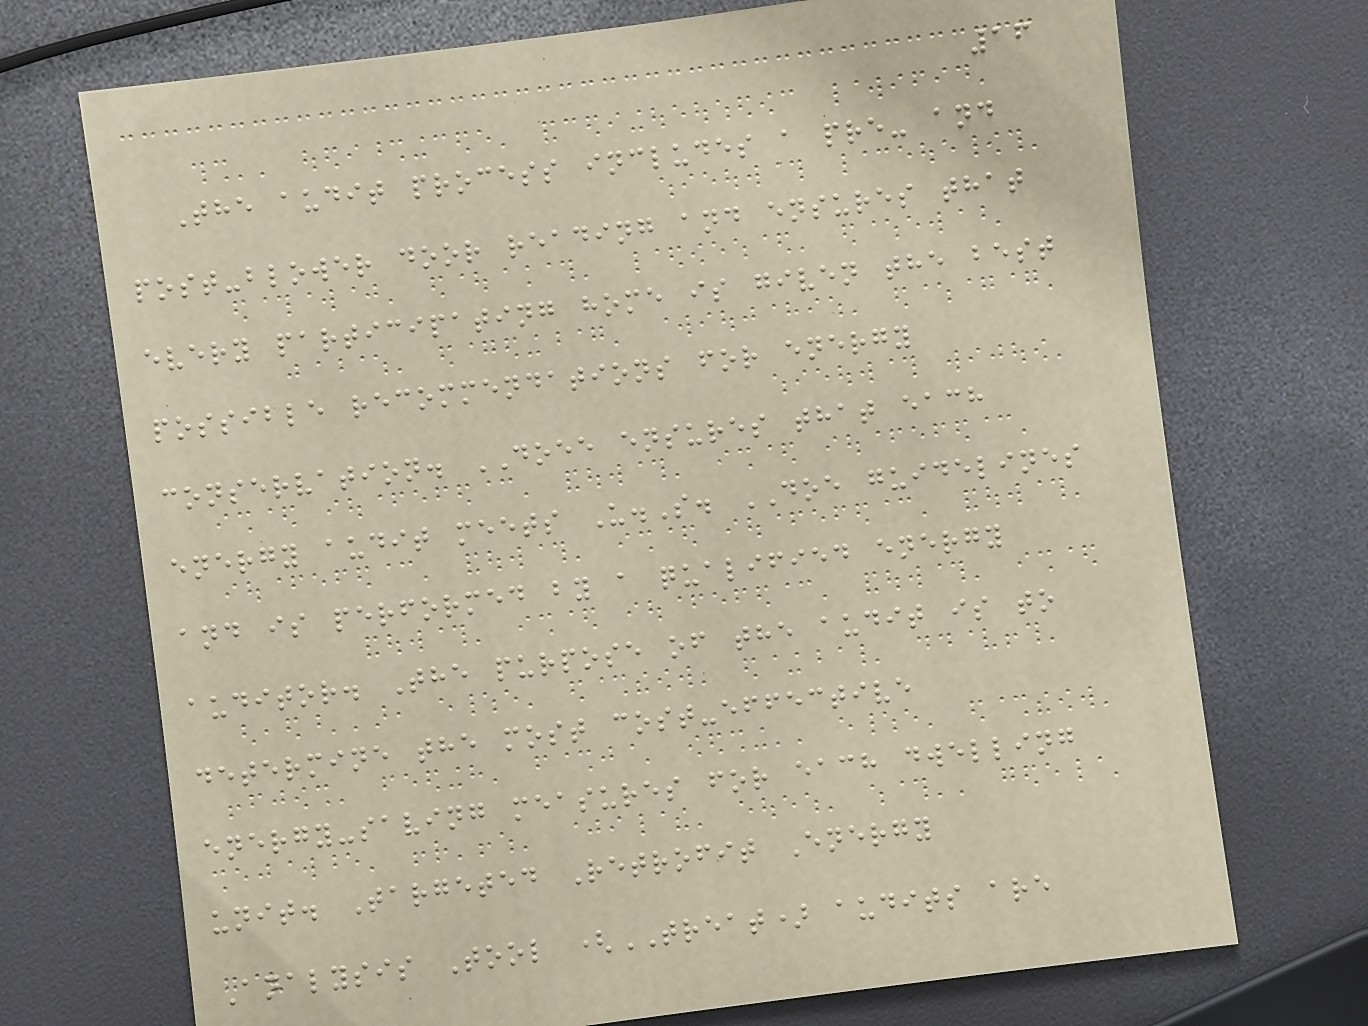16
The audit process includes a pre- and
post-blower door reading and ensures that
every participating home is given the best
possible recommendations for energy
conservation. DOEE ensures that each
energy audit meets U.S. DOE guidelines
and is performed by a qualified energy
auditor. The purpose of the audit is to
determine the most cost-effective
energy-saving measures for each dwelling
unit. Targeted Retrofit Energy
Analysis Tool (TREAT) audits are
